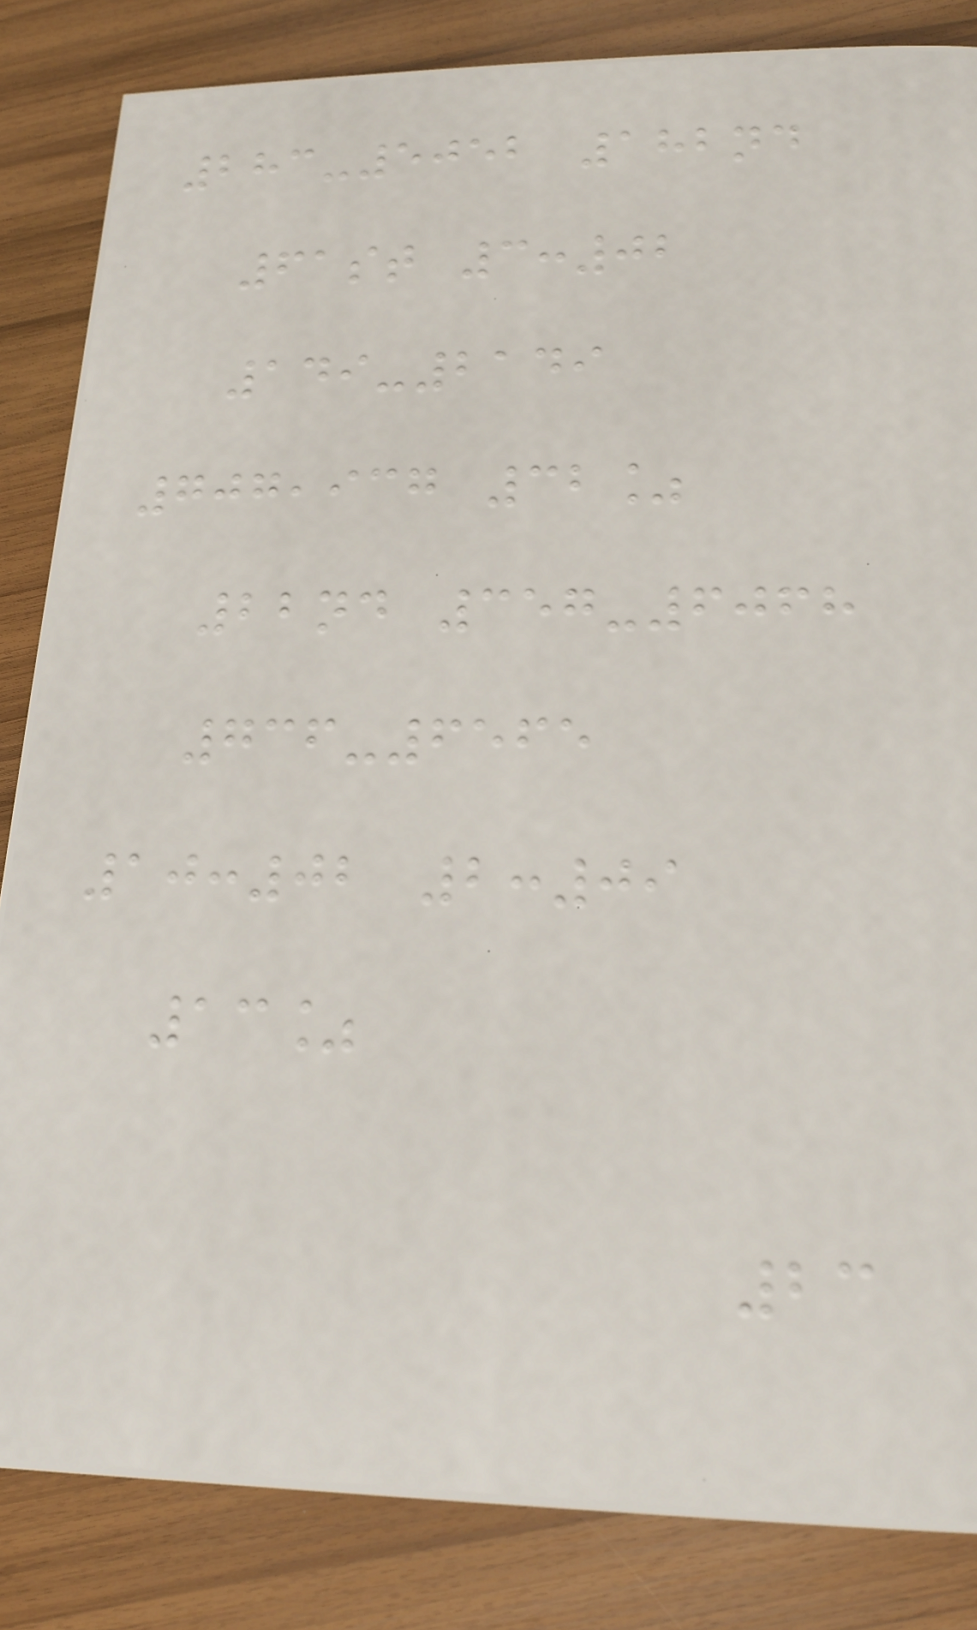283-5052 182nd
61st 3:02
149-2149
707,937 32%
22nd 357-6068
736-6565
10:02 2:09
13%
23
